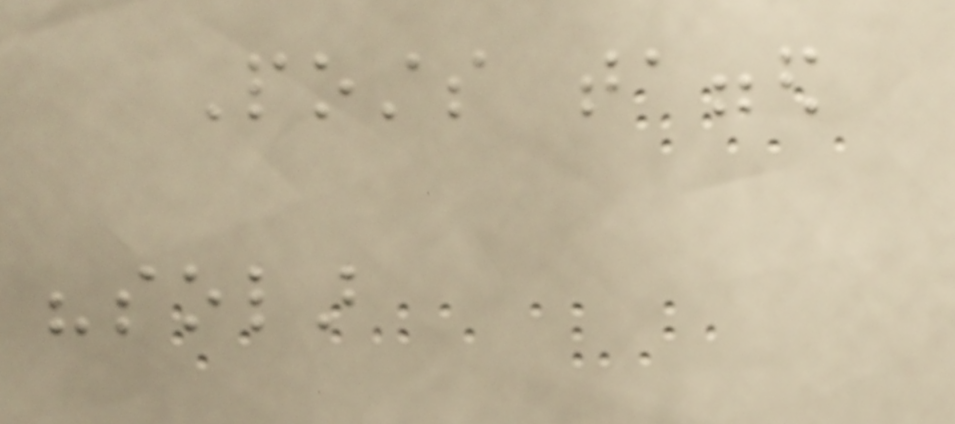Posts tagged
"solar
